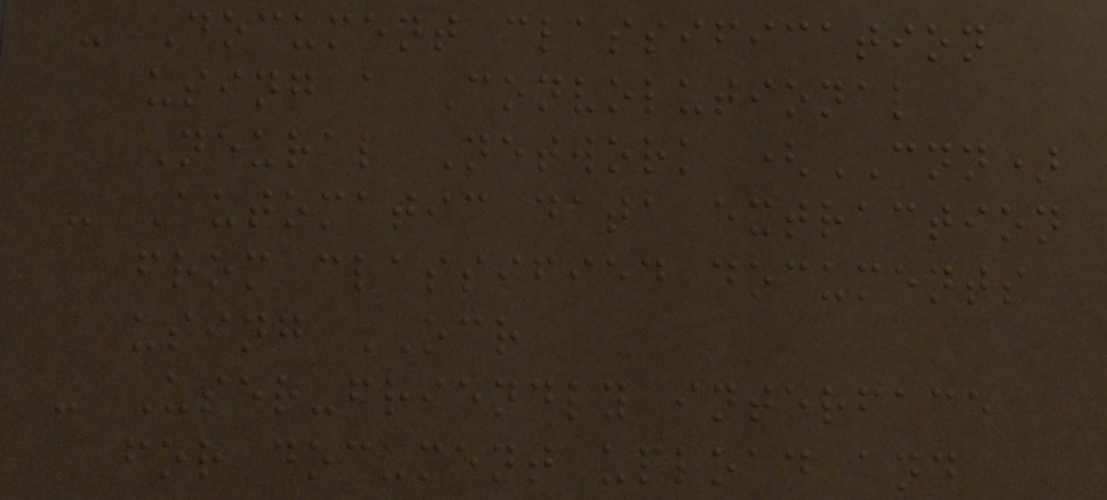- Document classification
using a Convolutional
Neural Network (CNN)
- Automatic data extraction
from classified documents
using OCR
- User-friendly interface
for document upload and
